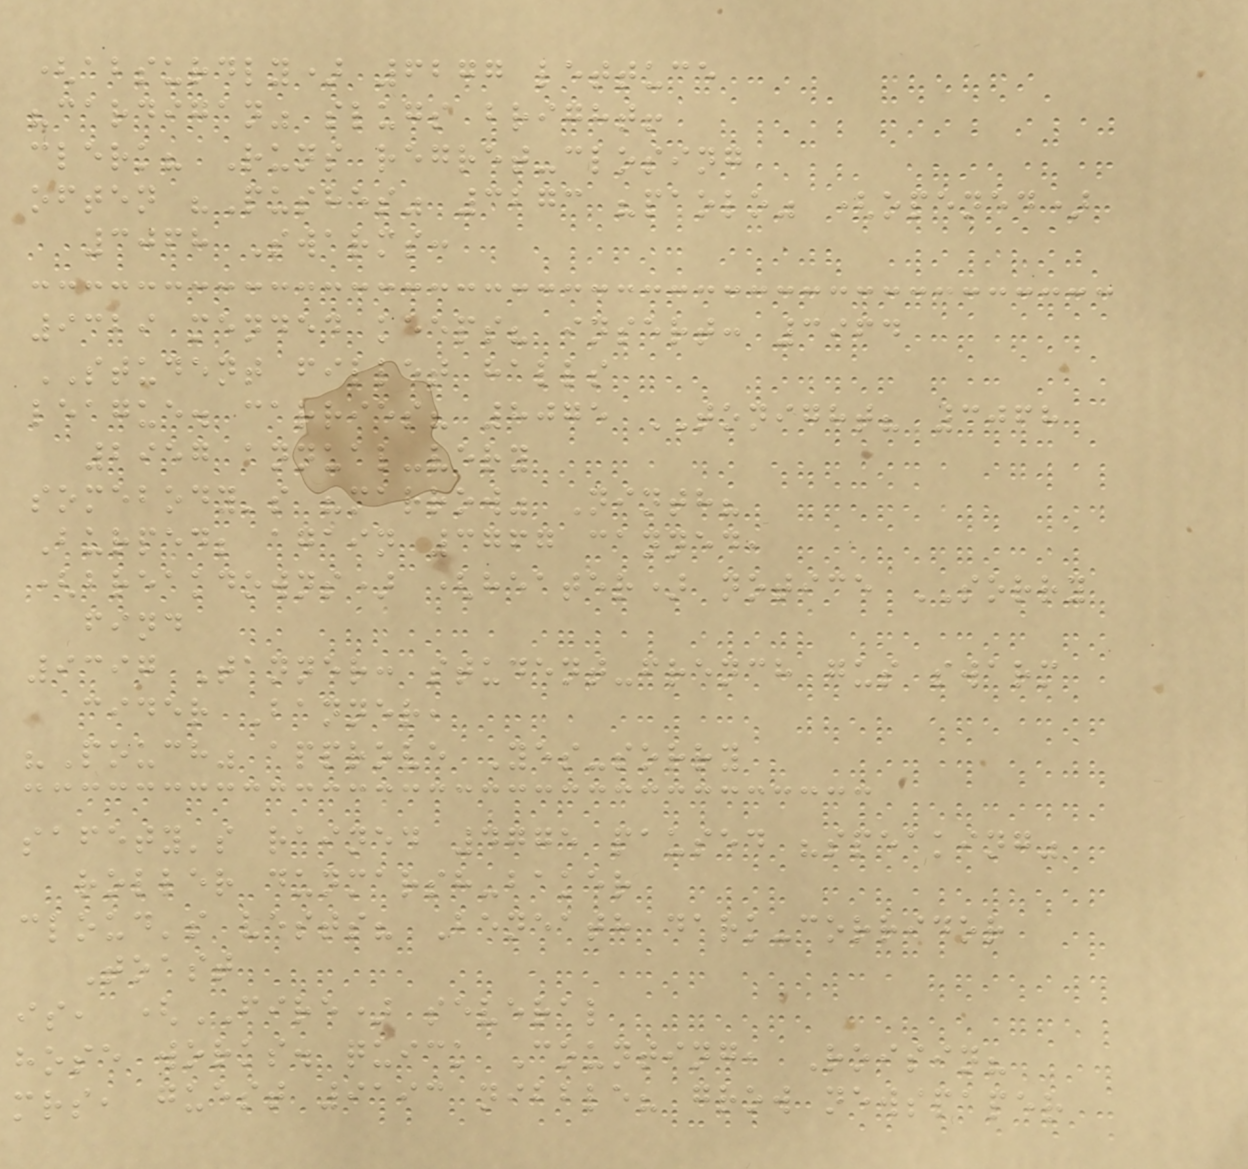(absurdly) 6277 lettuce
"cardigan" slugs bright!
clerk? Runs regret-closing
often "Pushes" 3273 "paolo" (opened)
3068 Swarms:
9329 mended keeps? insert: 3964
STUDENT fillet halls
league. carries? 8075 TONIGHT? 3068
2957 annual-very
somebody's "marrow" Ninth?
Burped; again 3767 canned,
(breakdowns) (heater) notice SORRY
find
9397 Tanner: student-french gus swarm
cider Banner,
"Pouch" approve Yes-sorry
safety's rained 4775 paused "speaking"
roller dunmarsh-baker
cloud's vests? Beneath dark-corridor
Toast
is, (FIRE) several
hose works. quick Counting, Roisin?
mrs, guest 9193 nibble? grow newspaper
